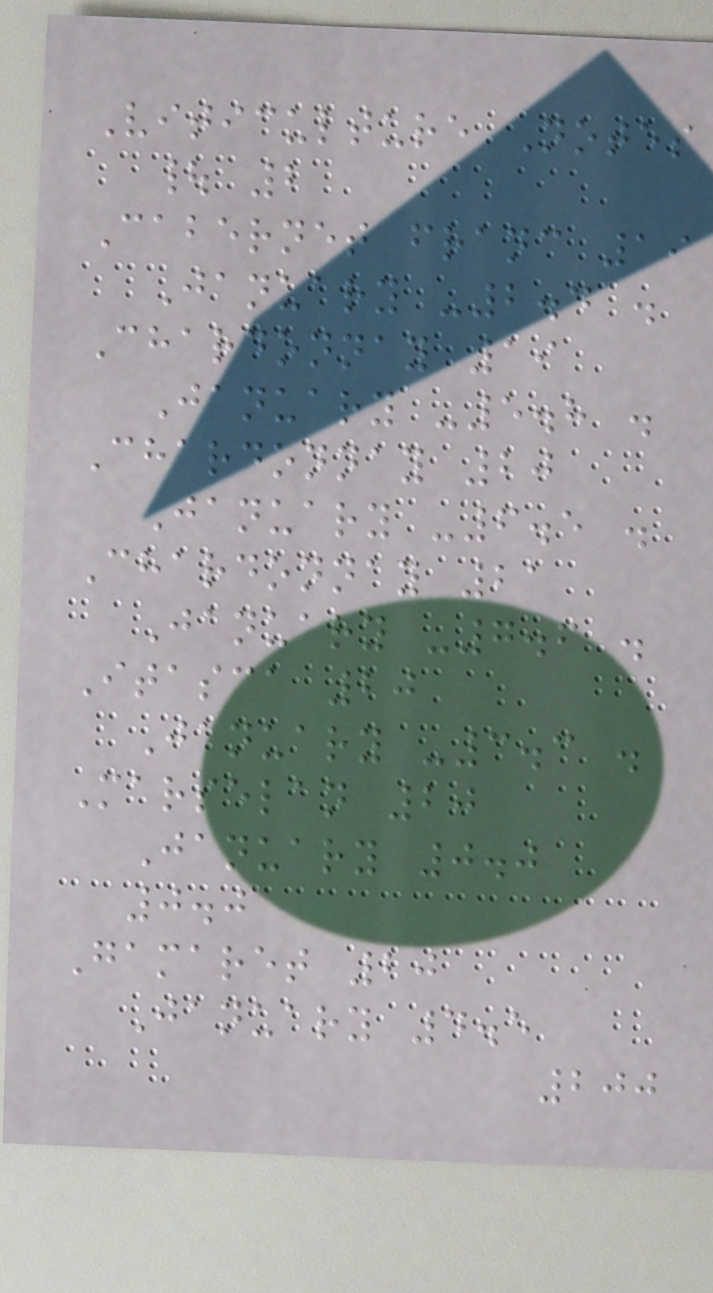Viticulture Notes
| 2
Cabernet franc 19
January -2.4 .
Chardonnay 19
January -5.8 .
Chardonnay 20
January -6.5 .
Chardonnay 21
January -7.6 .
Itasca 20
January -3.3 .
Marselan 20
January 0.0
0.0
Gamaret 20
January 4.5
200
